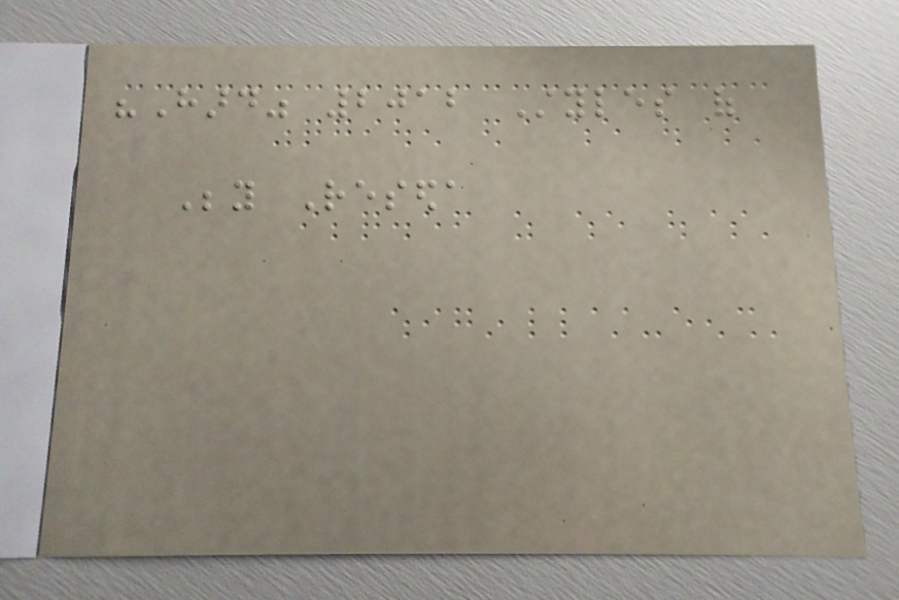"Hard" 2012 Styles of
Beyond Reseda
